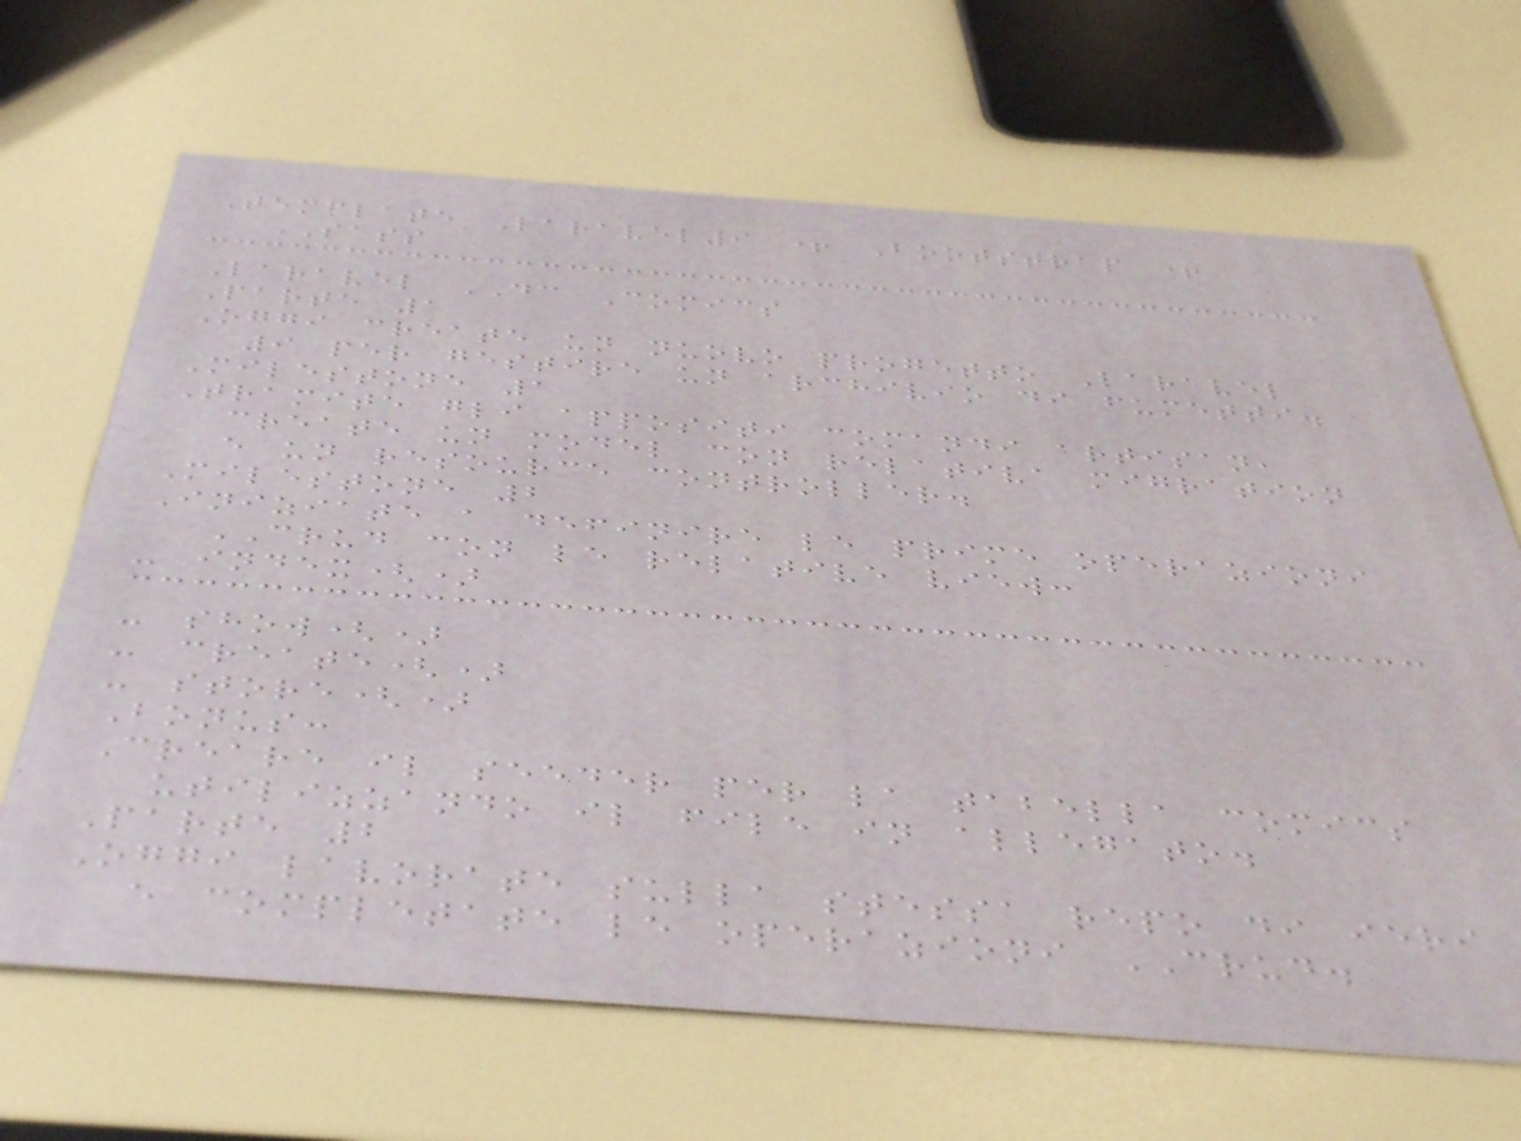Template Laravel9 + Bootstrap +
SASS
Laravel DC Comics
Parte 1
Oggi create un nuovo progetto Laravel
9 per gestire un archivio di fumetti.
Milestone 1
Tramite gli appositi comandi artisan,
create un model con relativa migration
e un resource controller.
Milestone 2
Iniziate a definire le prime operazioni
CRUD con le relative view:
- index()
- show()
- create()
- store()
Bonus:
Creare il seeder per la tabella comics
utilizzando il file in allegato.
Parte 2
Oggi lavorate sulla stessa repo di ieri
e completate le operazioni CRUD.
